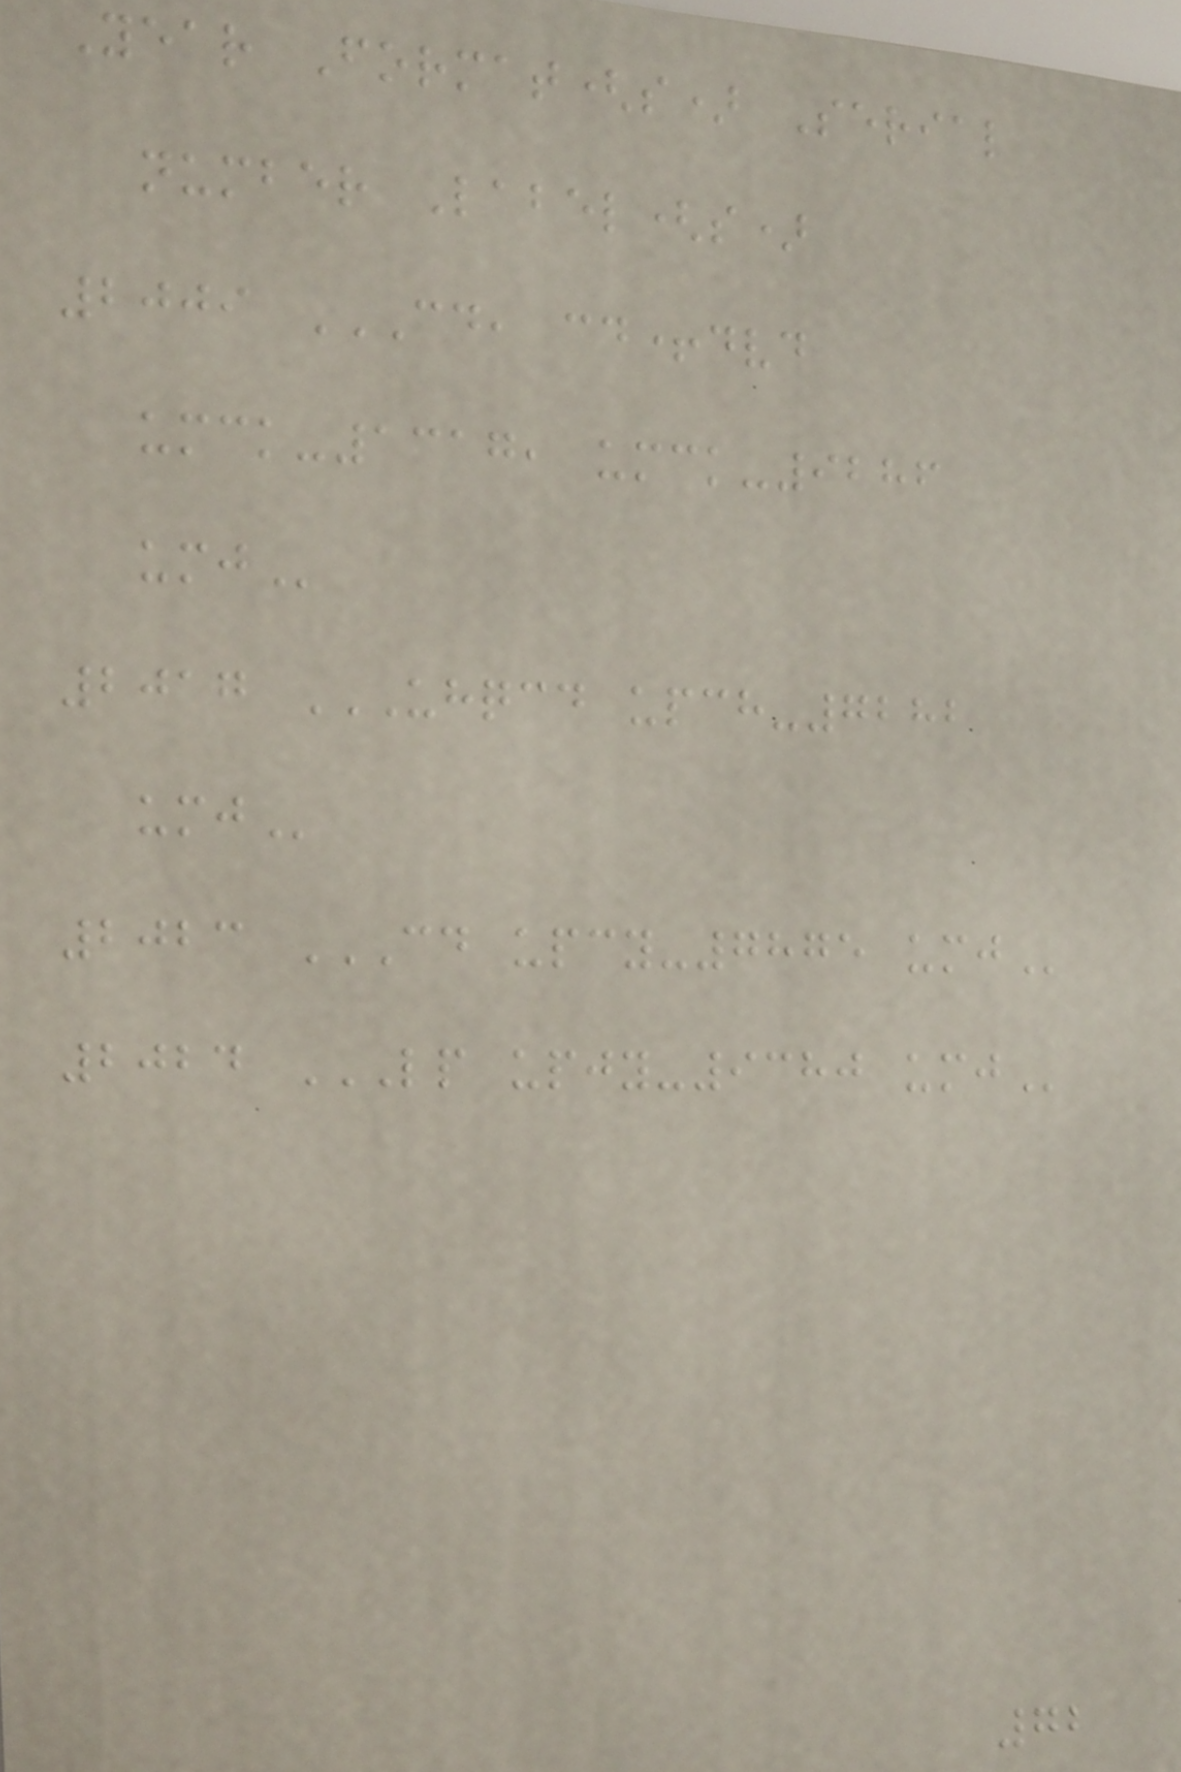Year Format(s) Serial
number Label(s)
2009 CD, CD+DVD
UMCK-1317, UMCK-9286
UMJ
2017 UHQCD UPCH-7282
UMJ
2023 CD UPCY-7875 UMJ
2024 LP UPJY-9380 UMJ
72
